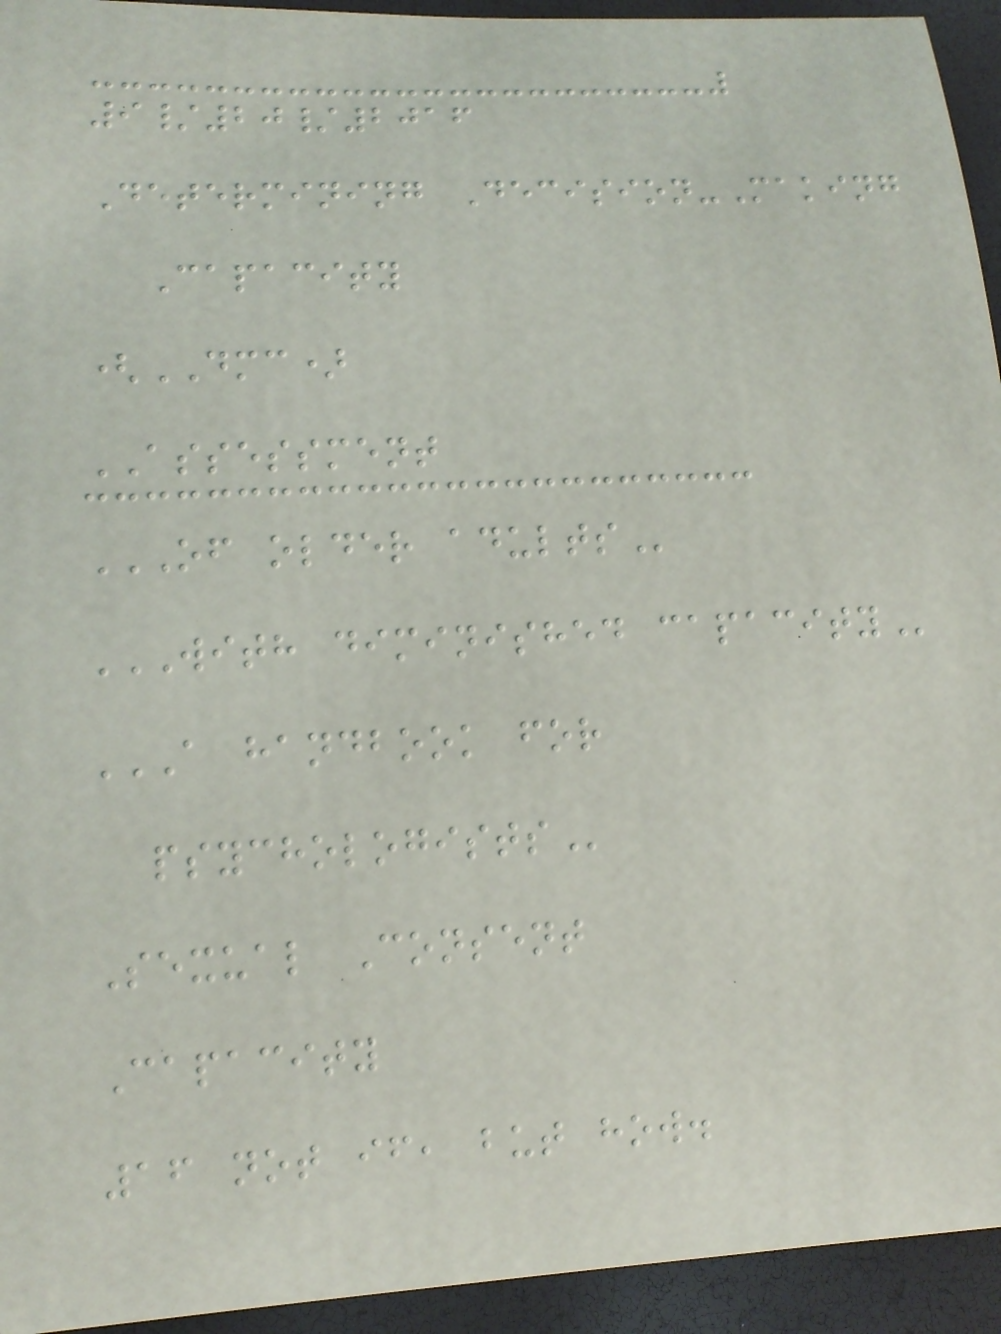9/20/2016
Determining Decision-Making
Capacity
(DMC)
ASSESSMENT
OF OLDER ADULTS
WITH DIMINISHED CAPACITY
A HANDBOOK FOR
PSYCHOLOGISTS
Sexual Consent
Capacity
16 not if, but how.
